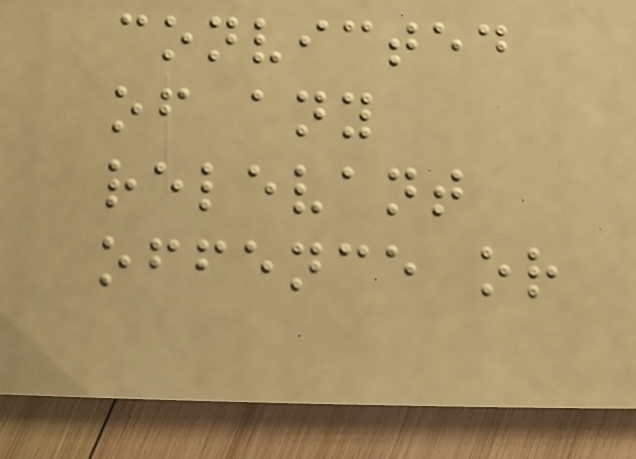convicted
of any
relevant
offence or
